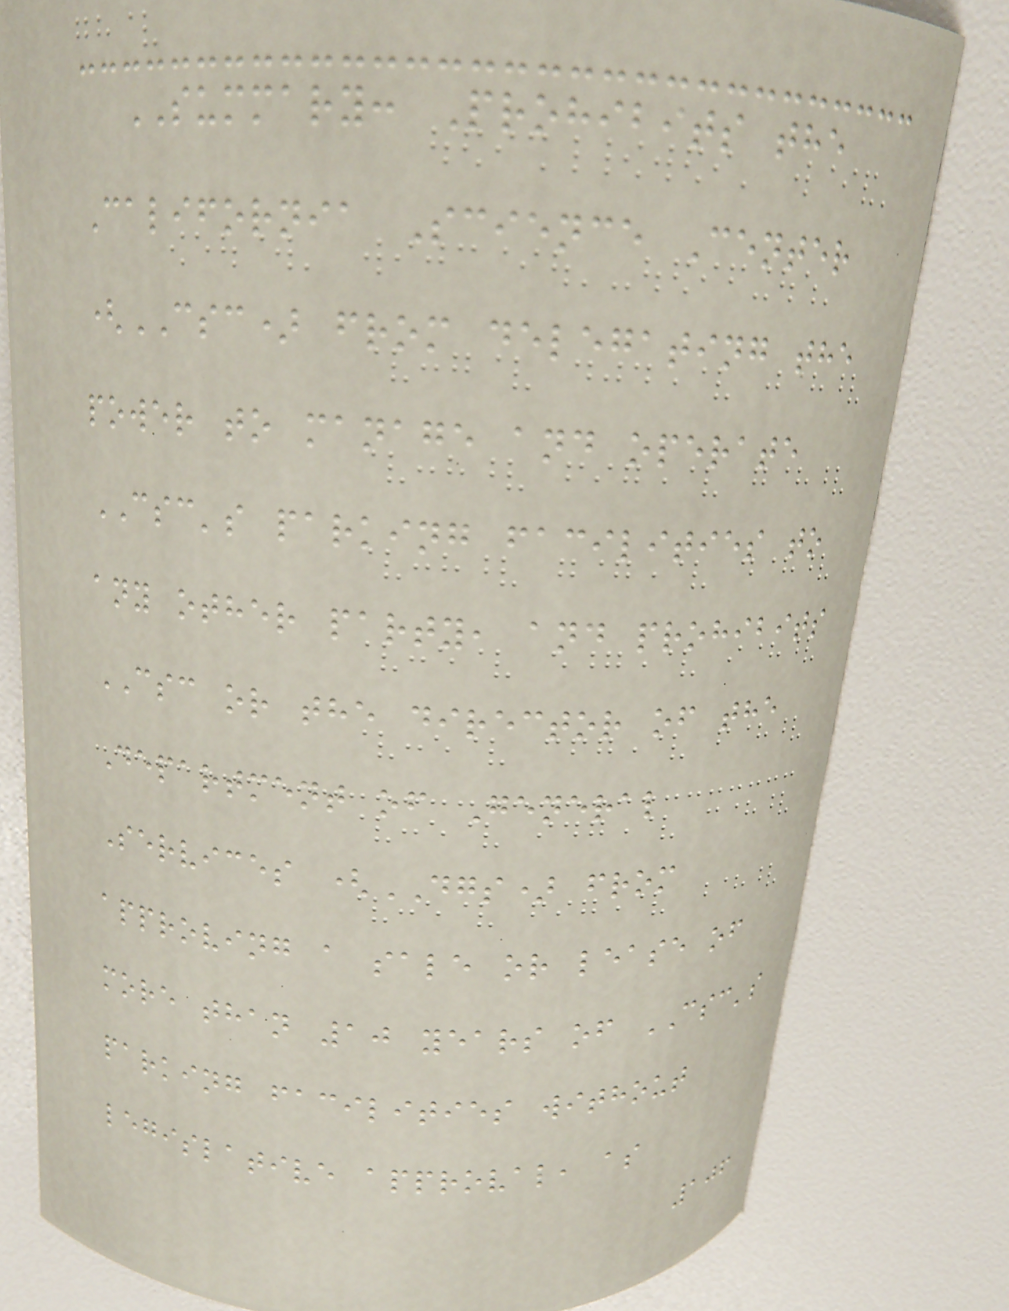SUMMARY: Prohibits the
California Science Center
(CSC) from delegating the
power to manage and operate
CSC's parking facilities to
any other party, and prohibits
CSC or the director of the
Department of General
Services (DGS) from
approving a sale or lease of
more than 10 years of CSC's
parking facilities without
legislative approval, as
106
